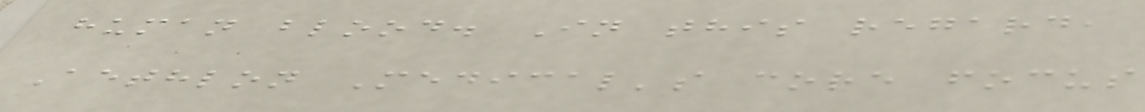human blood. In this regard,
Aethlon Medical's core focus
